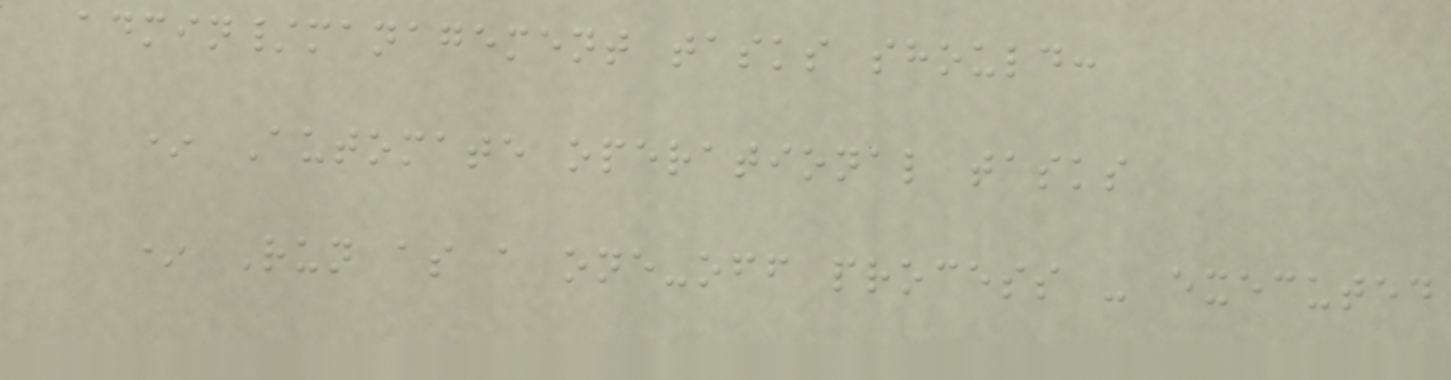admin/management tasks should:
* Automate operational tasks
* Run as a one-off process - executed
